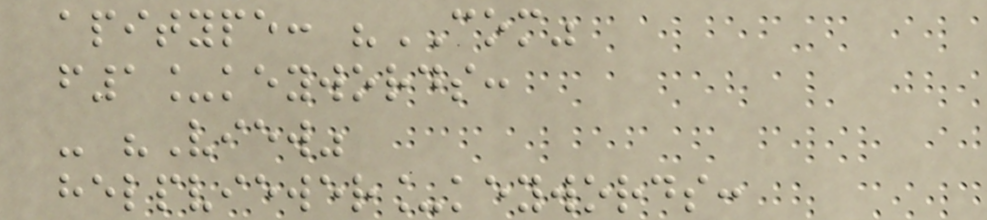apitype: "COM"
f1_keywords:
- "View"
helpviewer_keywords:
